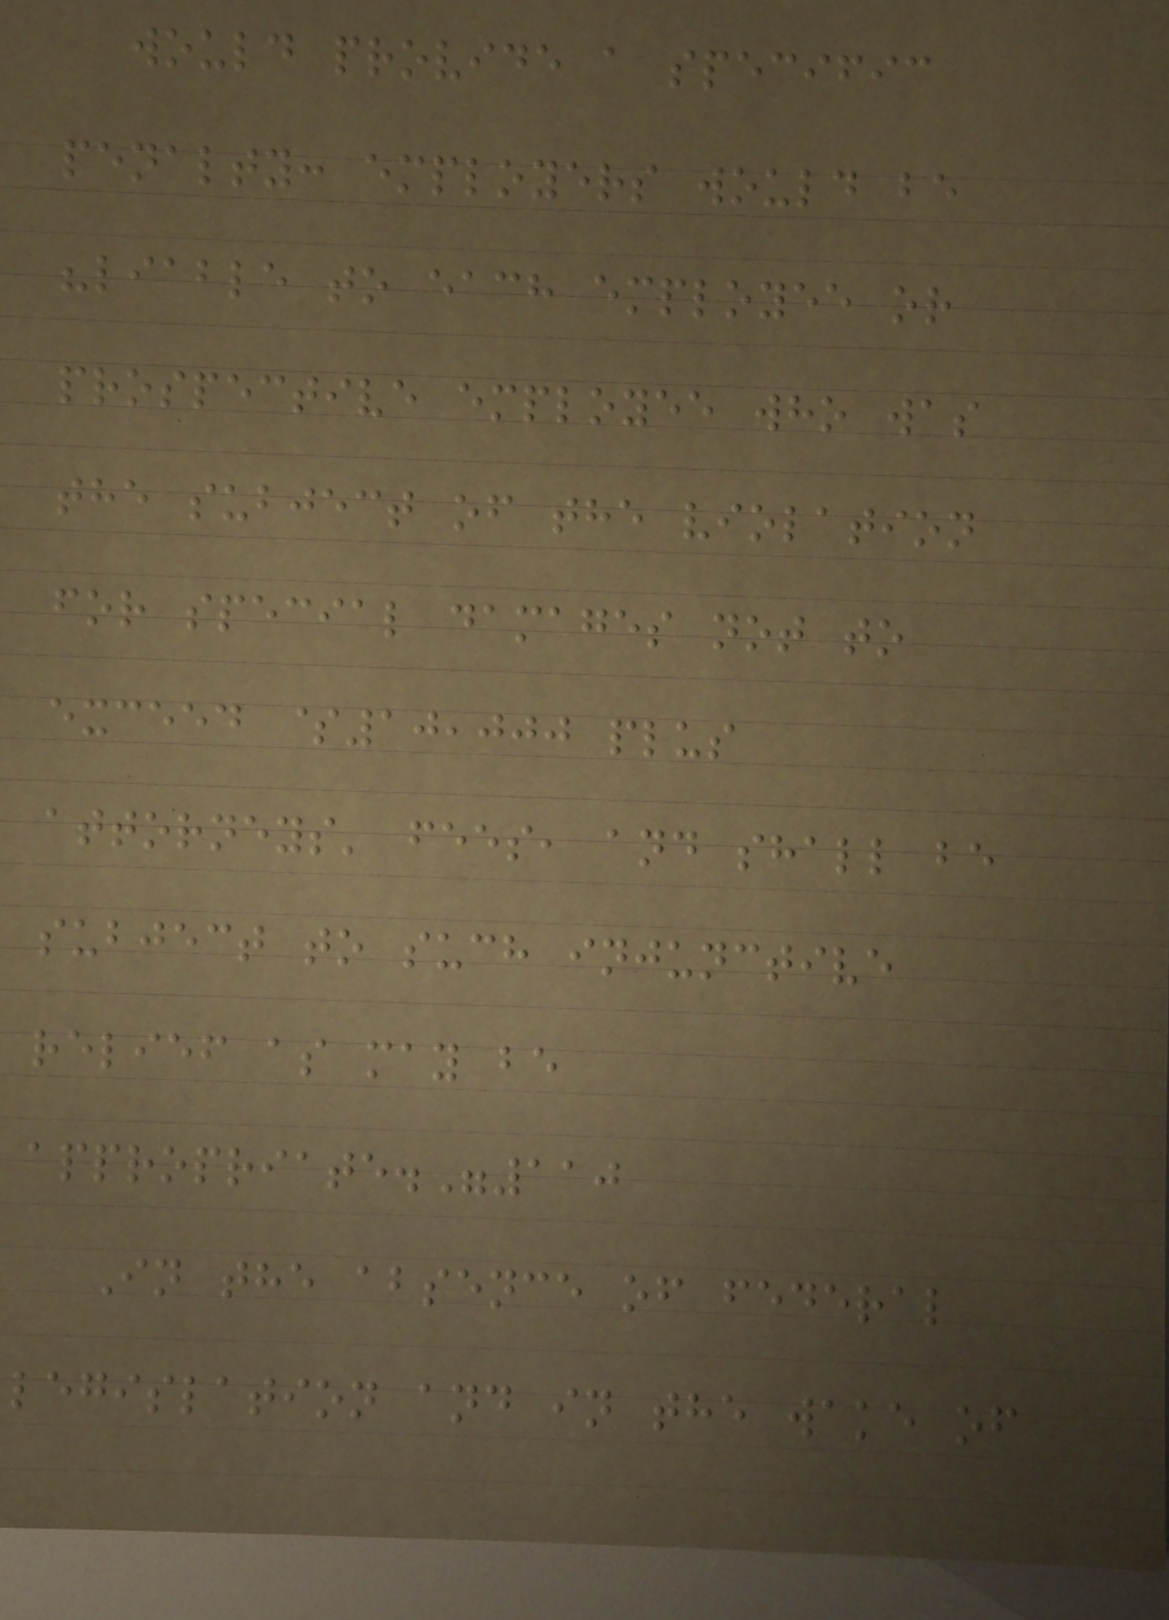would provide a specific
penalty: employers would be
"liable to each employee or
prospective employee who was
the subject of the violation
for special damages not to
exceed $10,000 plus
attorneys' fees, and shall be
subject to such injunctive
relief as may be
appropriate."110
In the absence of federal
legislation and in the wake of
